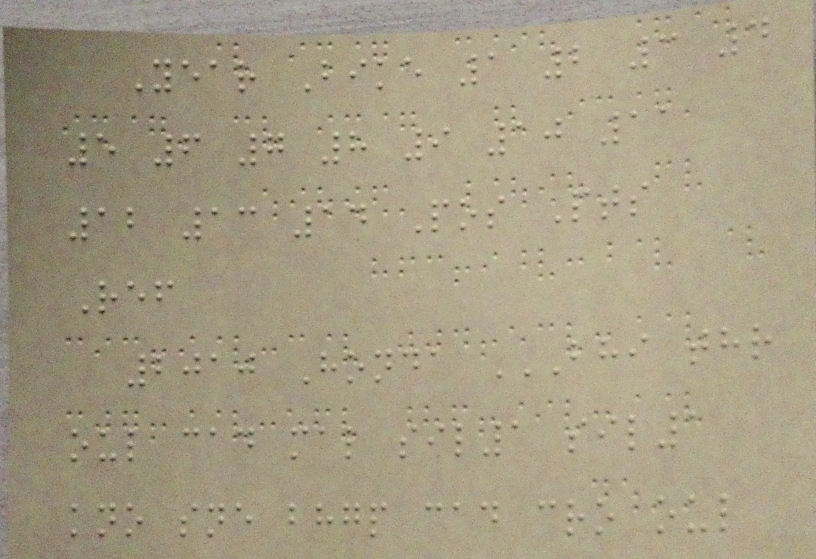Year Bike 1 2 3 4
5 6 7 8 9 10 11
12 13 14 Pos Pts
Ref
2010 Honda BHI THR
OUL CAD MAL SIL1 SIL1
KNO SNE BHGP CAD CRO OUL
